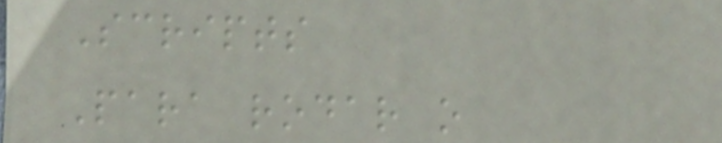Scripts
Para rodar o
